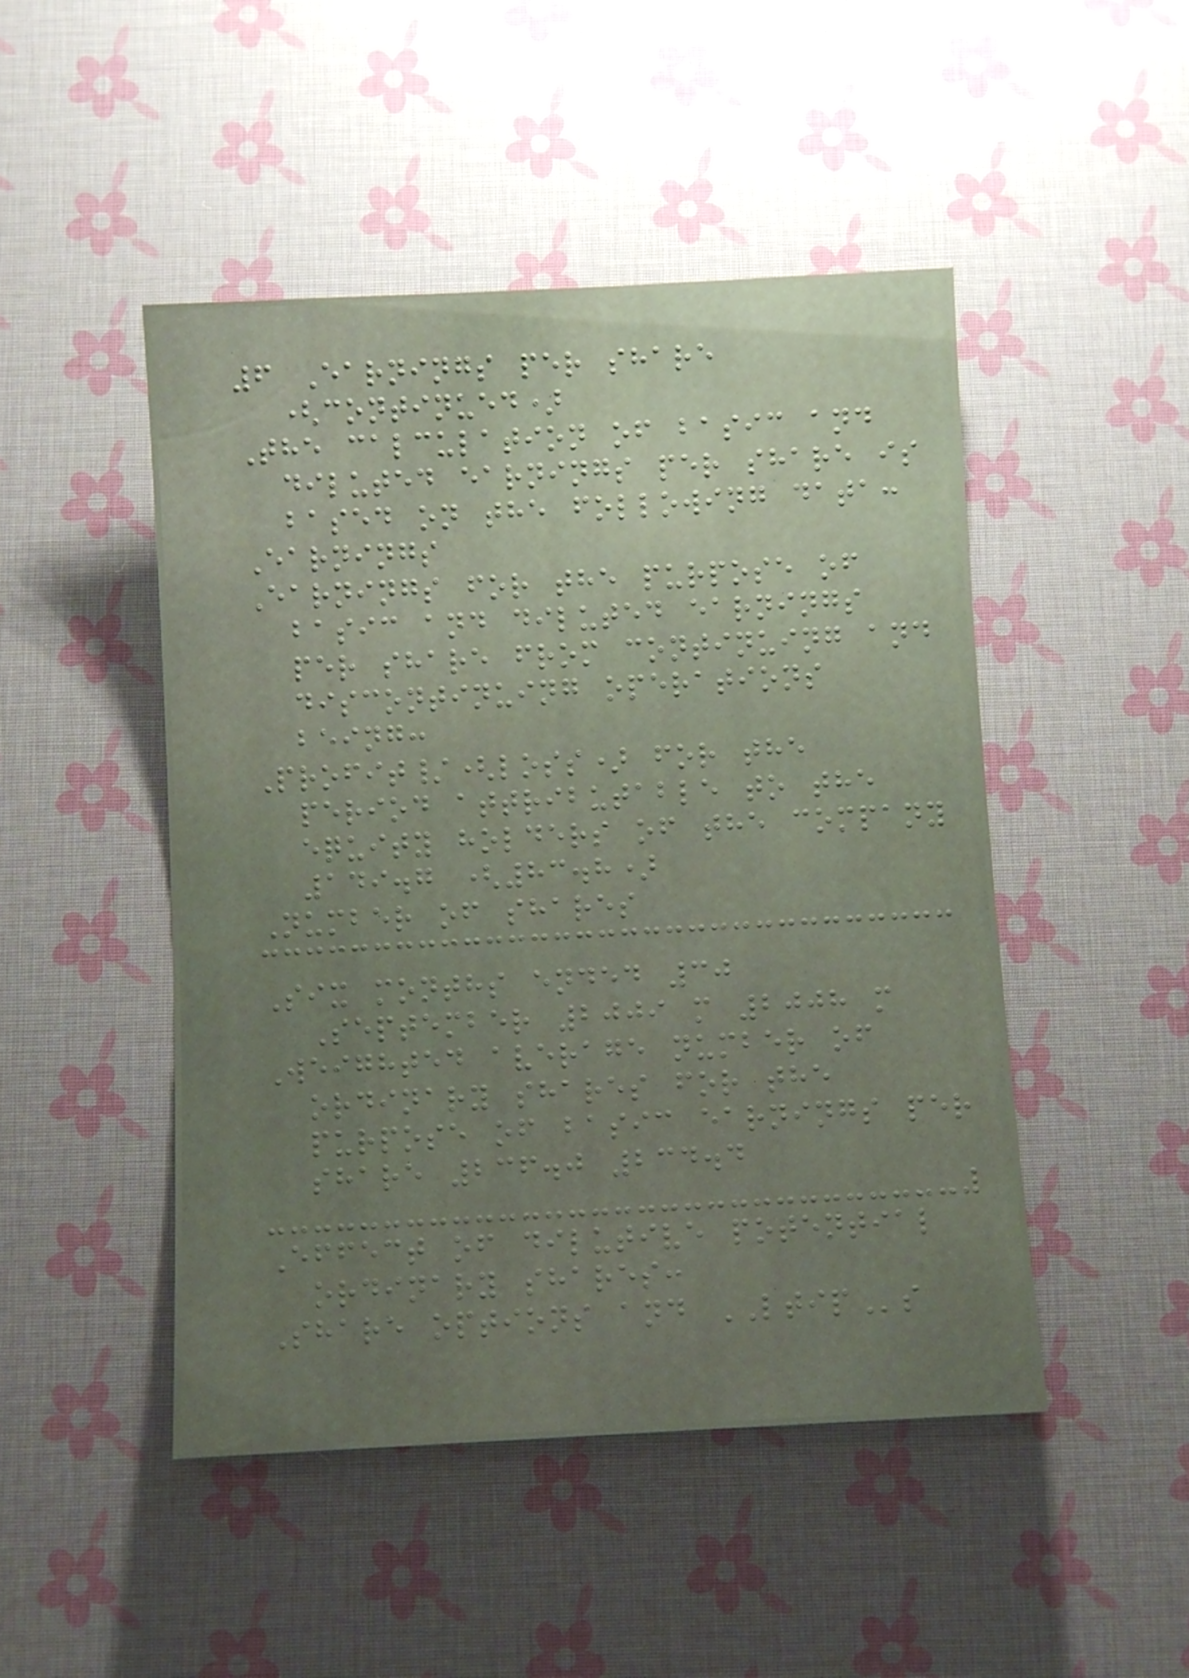6 Earnings per share
(continued)
The calculation of basic and
diluted earnings per share is
based on the following data:
Earnings
Earnings for the purpose of
basic and diluted earnings
per share from continuing and
discontinuing operations
being:
Profit/(loss) for the
period attributable to the
equity holders of the company
149.7 (83.8)
Number of shares
Six months ended 30
September 2009 m 2008 m
Weighted average number of
ordinary shares for the
purpose of basic earnings per
share 236.0 234.4
Effect of dilutive potential
ordinary shares:
Share options and LTIPs
